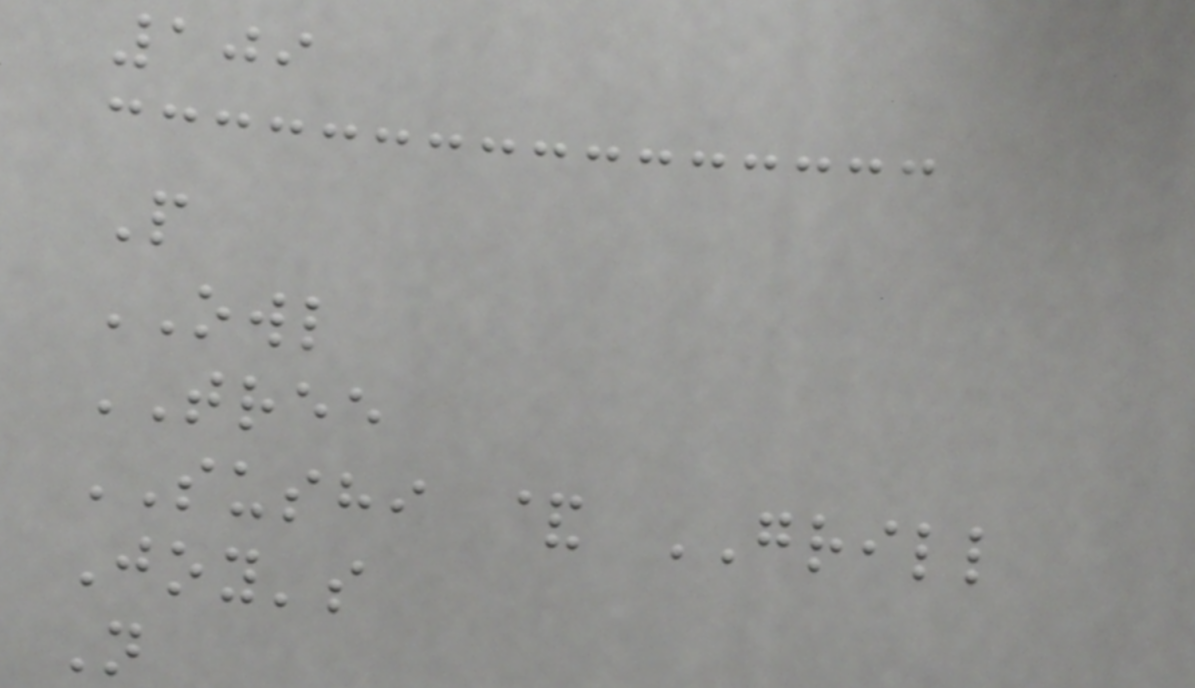109
P
OWL
TREE
SUSHI & GRILL
Joy's
N
